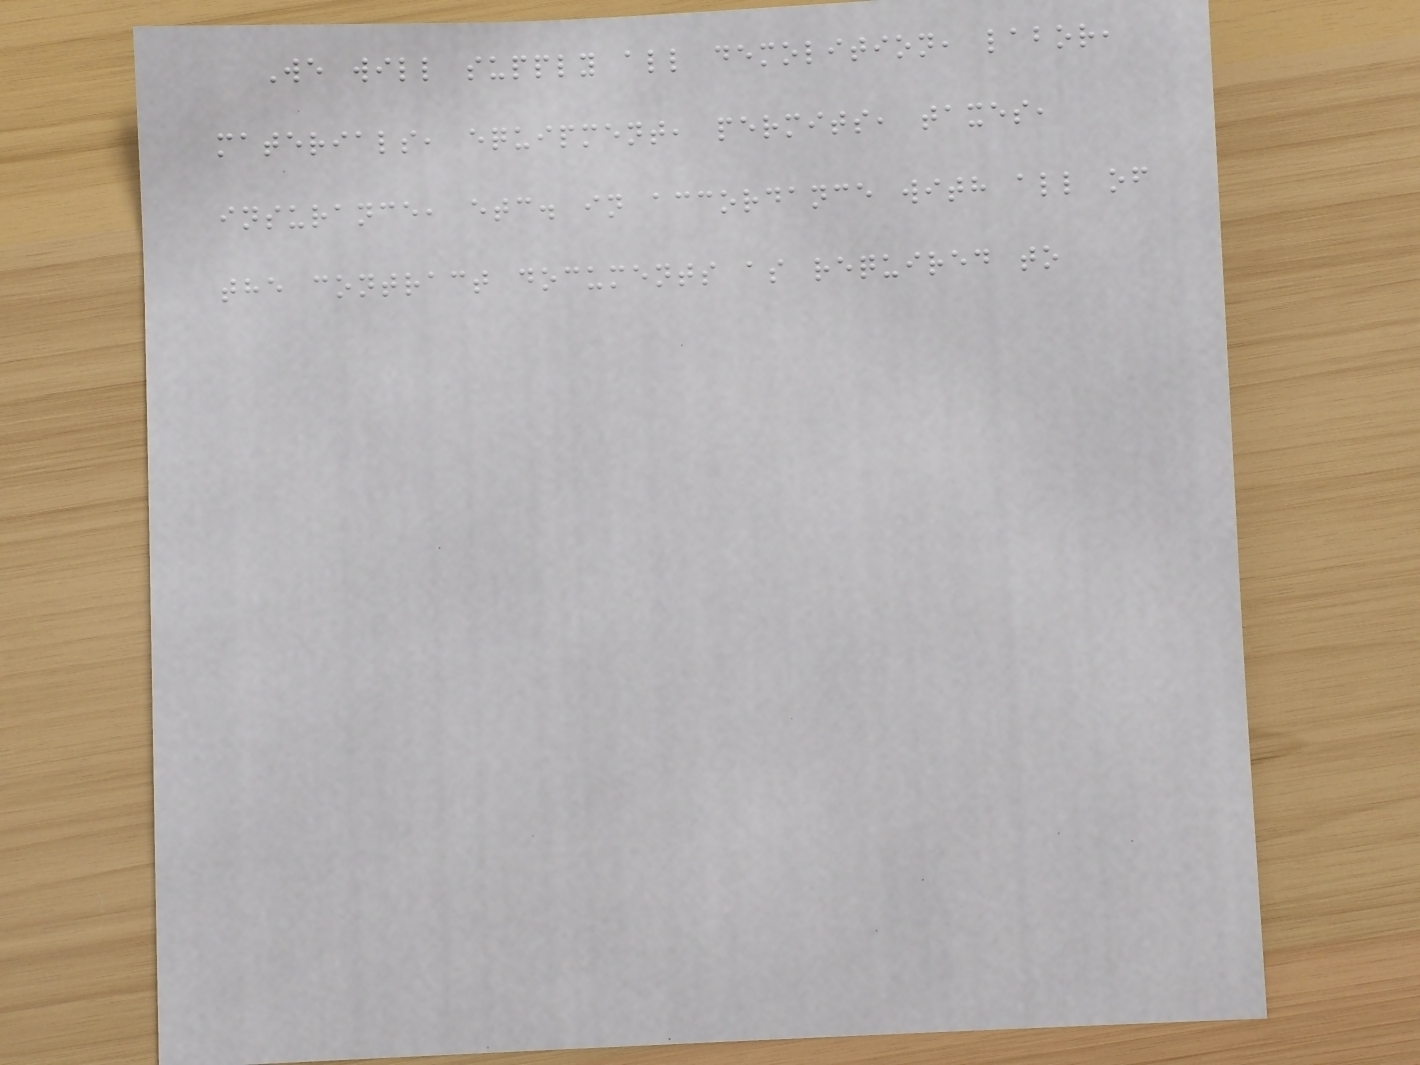We will supply all demolition, labor,
materials, equipment, permits, taxes,
insurance, etc. in accordance with all of
the contract documents as required to
